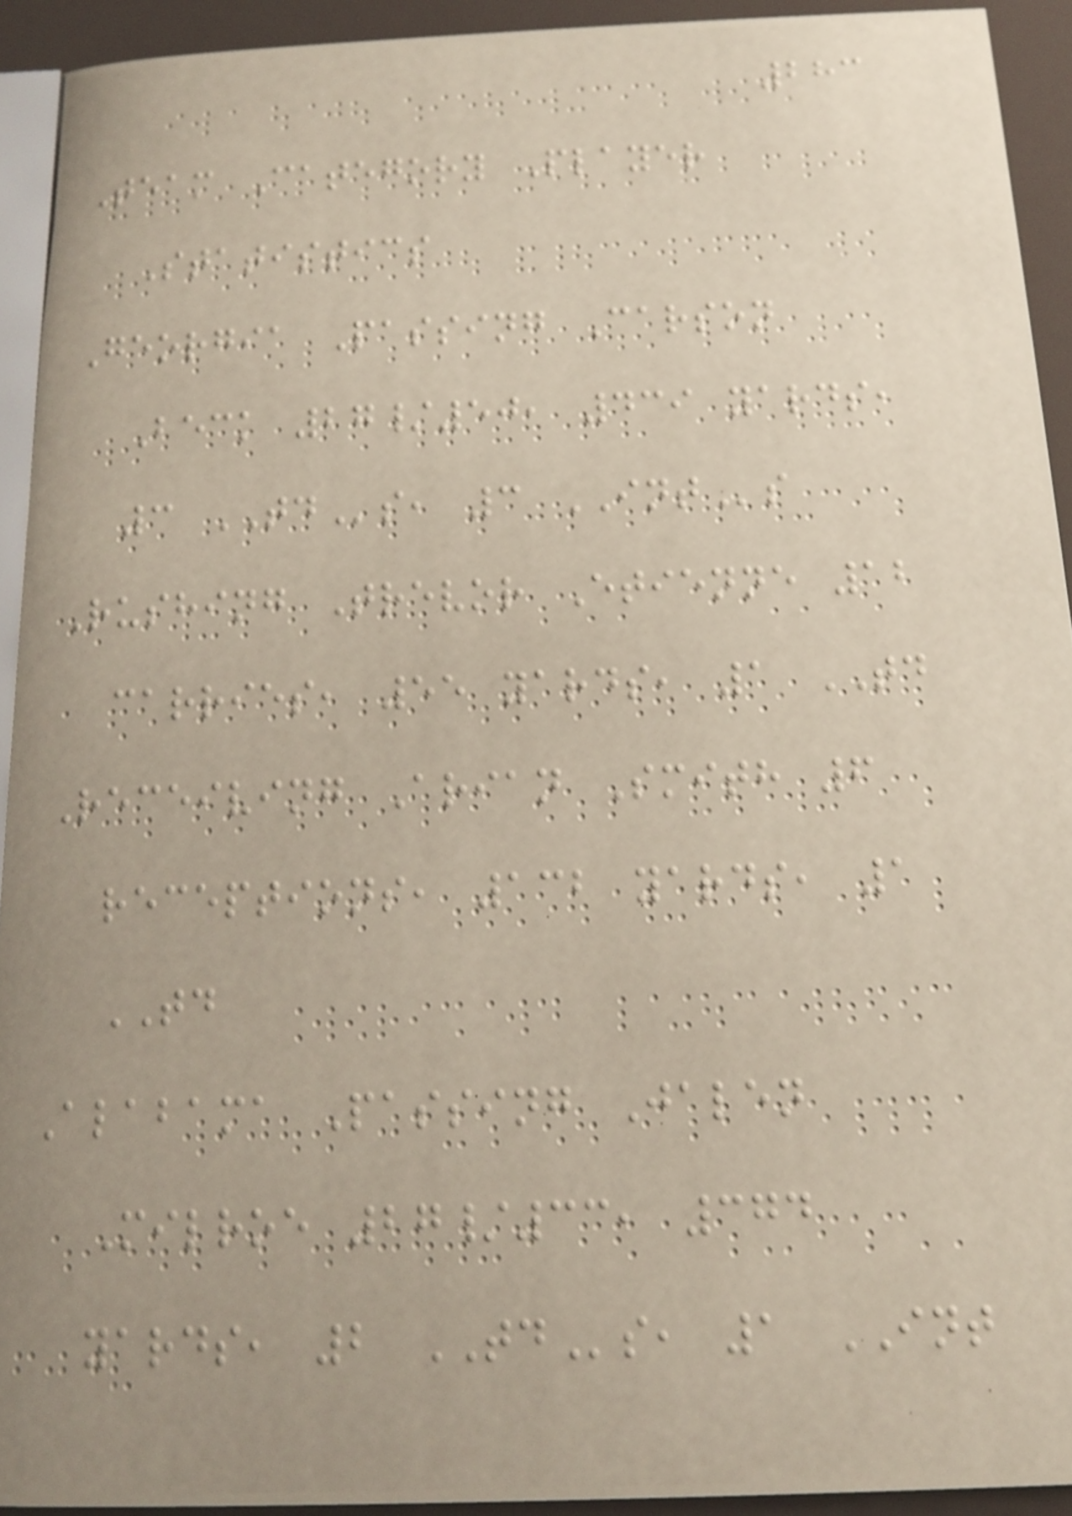283
Team Category Player
Statistics
Georgia Passing Carson
Beck 27/50, 439 yards,
3 TDs, 3 INTs
Rushing Trevor Etienne 12
carries, 55 yards, 1 TD
Receiving Arian Smith 6
receptions, 132 yards, 1
TD
Alabama Passing Jalen
Milroe 27/33, 374
yards, 2 TDs, 1 INT
